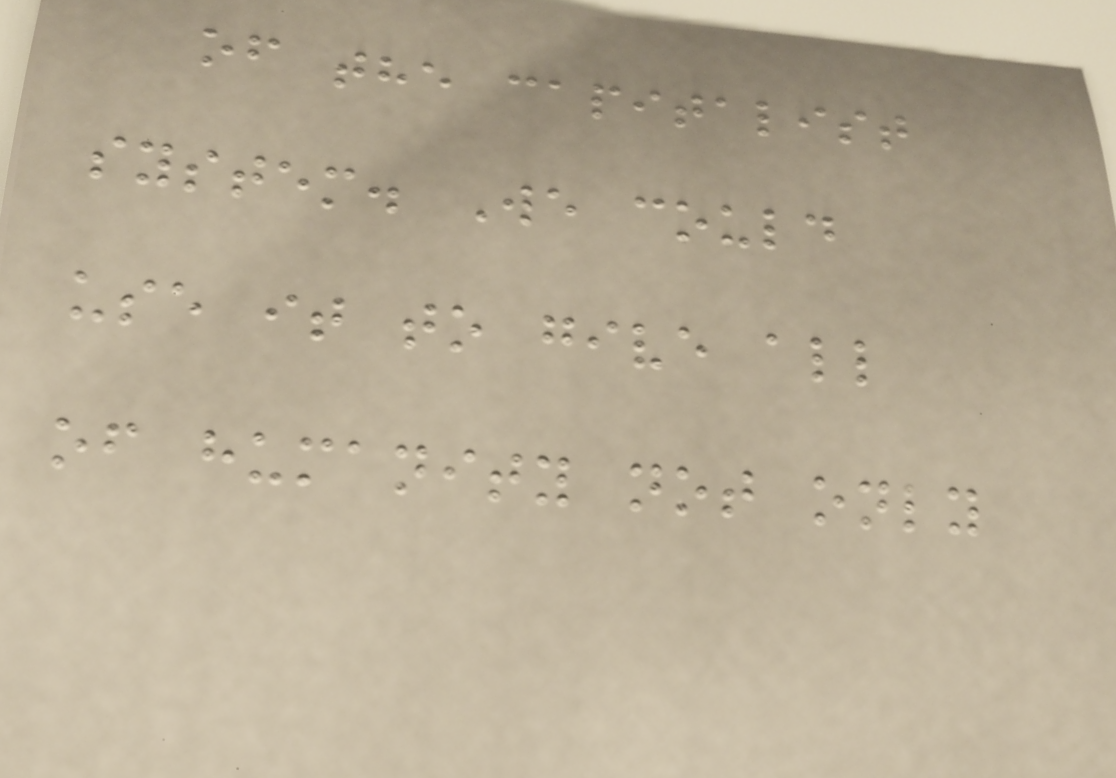of the capitalist
system. We could
use it to give all
of humanity not only
